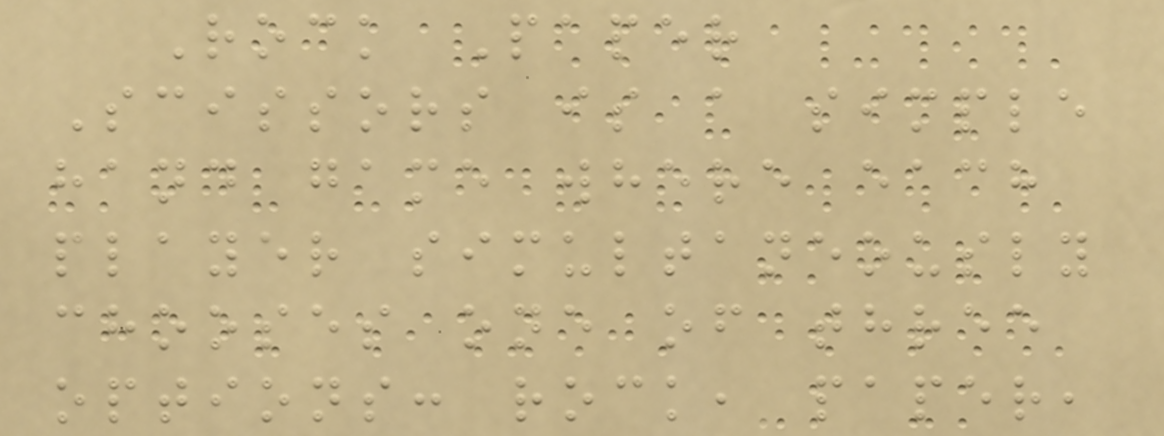Rock Paper
Scissors is a simple
hand game where each
player simultaneously
chooses one of three
options: rock, paper,
